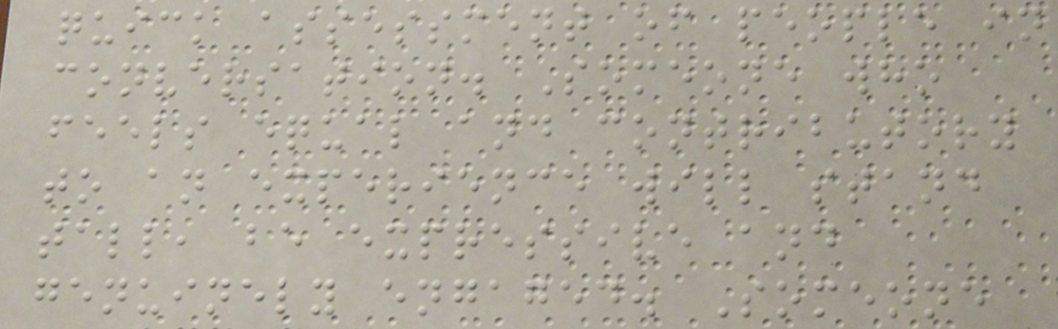quick assessment of people in
conversation. Someone who
feels equal and contributory
to an experience will stand
tall, be expressive and
genuinely engaged. Someone
